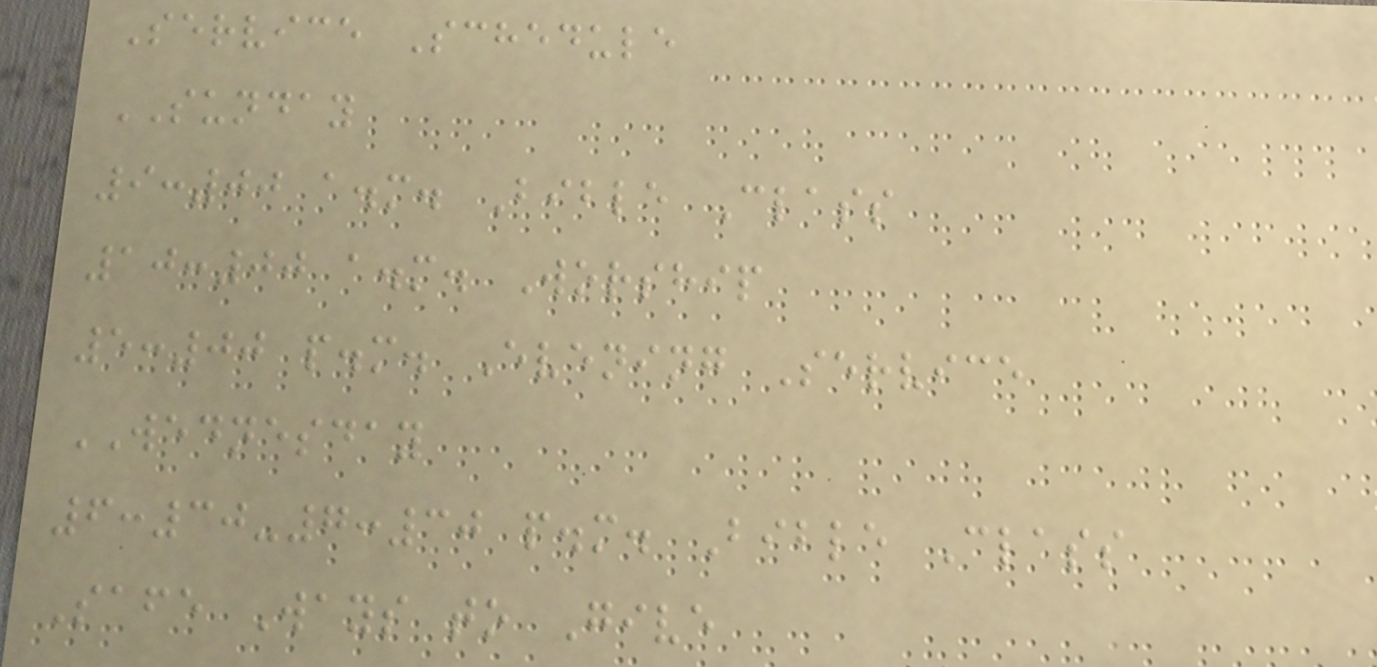Service Schedule
SUNDAY
9:00 a.m. Bible Class
10:00 a.m. Worship
5:00 p.m. Evening Service
WEDNESDAY
6:30-7:30 p.m. Bible Class
Safe Ways to Give
